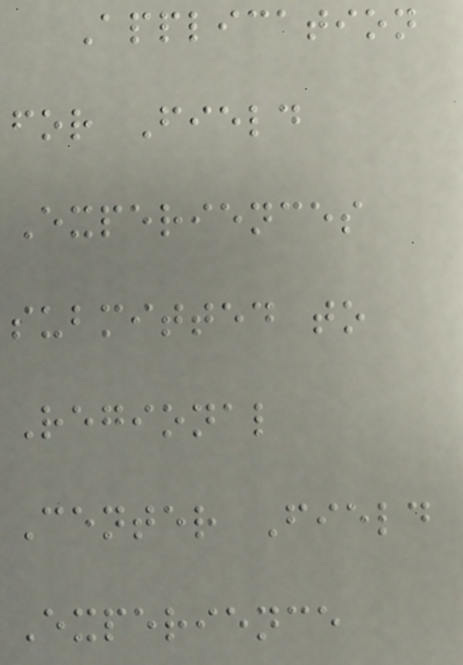Application
for Field
Experiences
submitted to
Regional
Center Field
Experience
